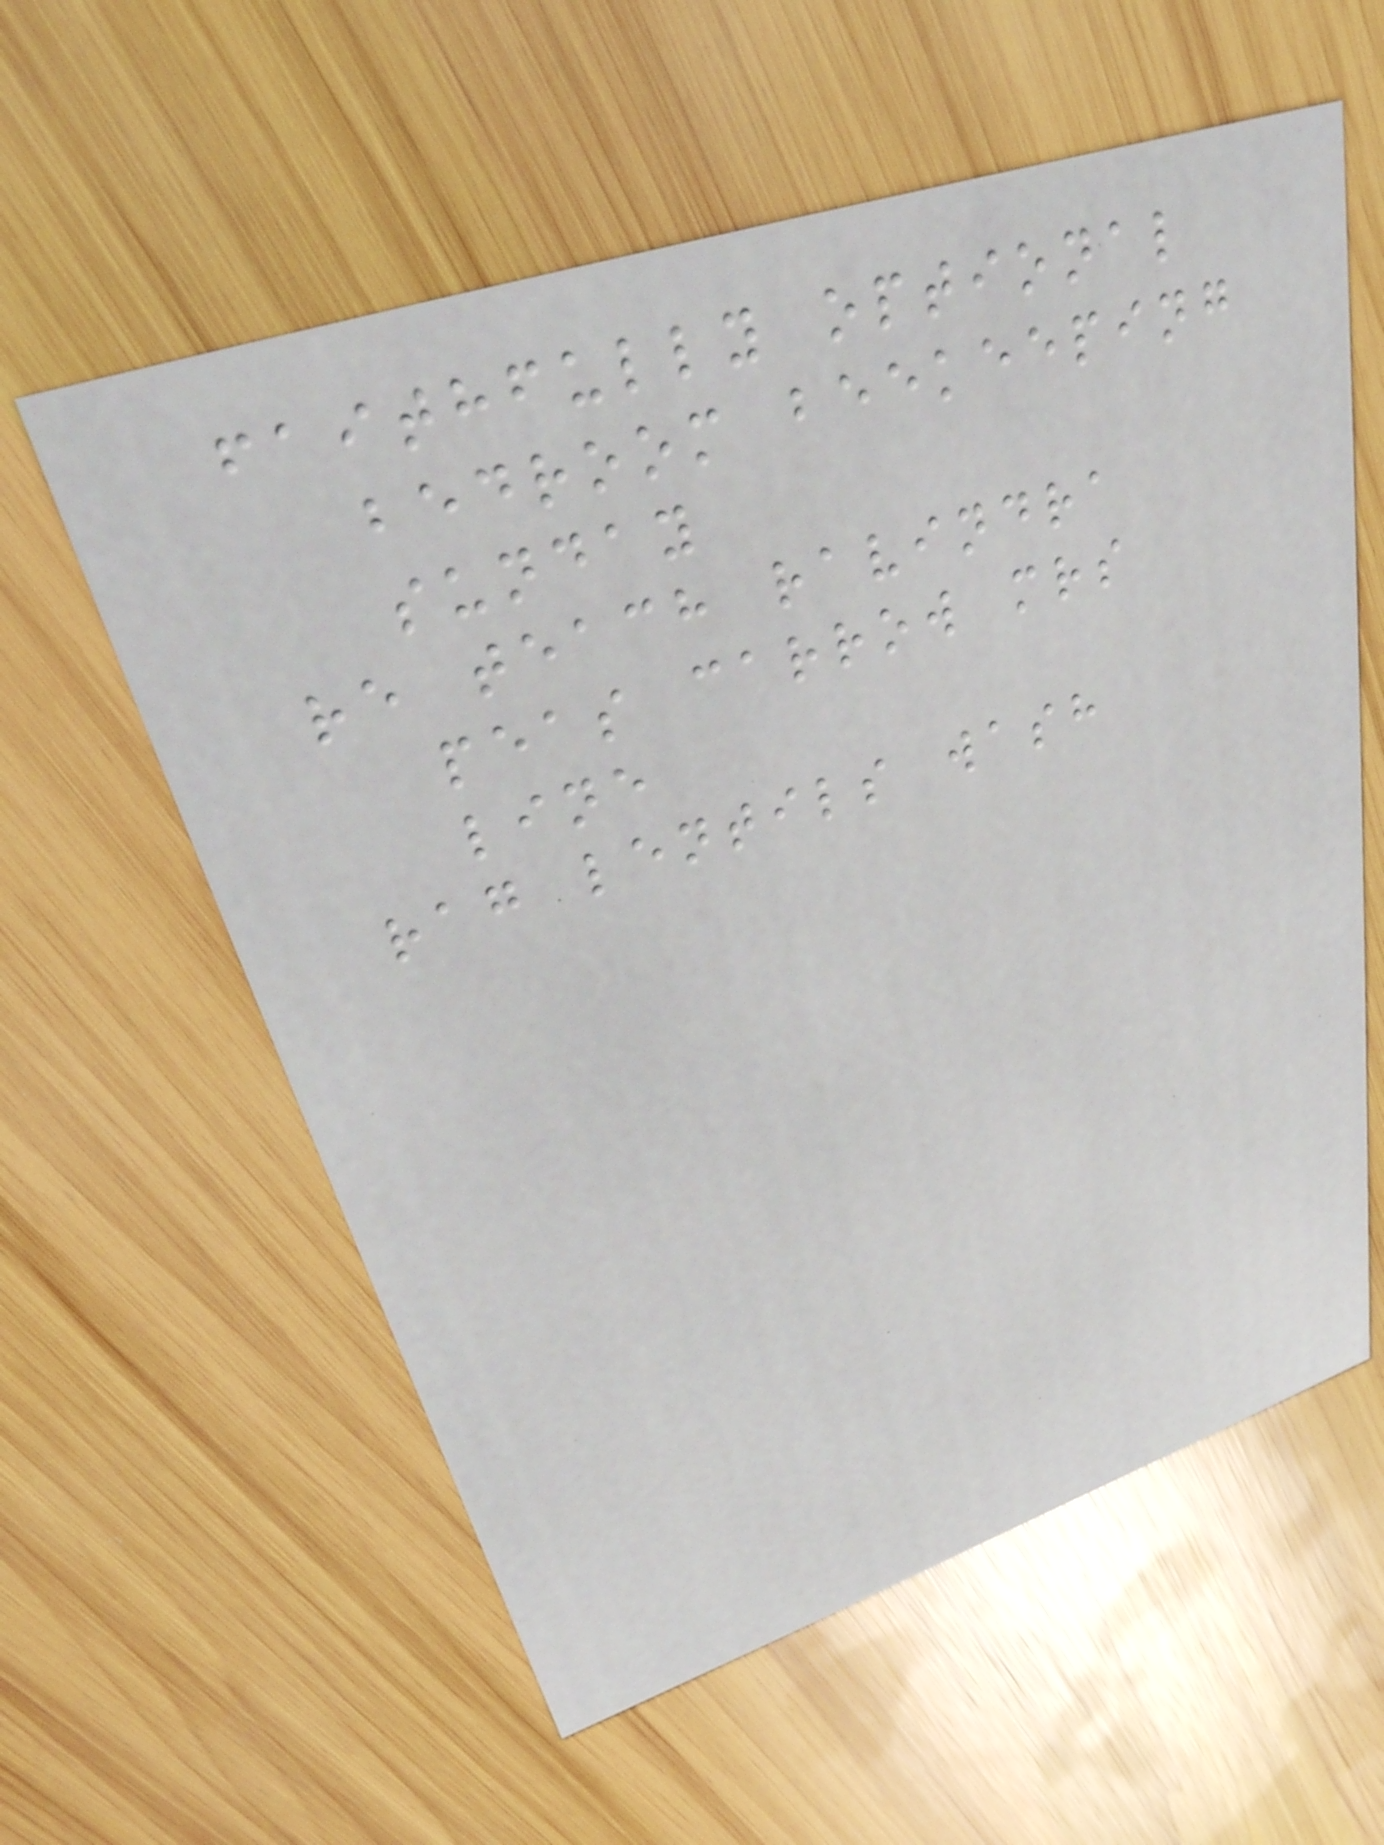faithfully optional
bedroom beekeeping
sunday
re teach ravindra
peas carrow mrs
line
rag lentils wash
